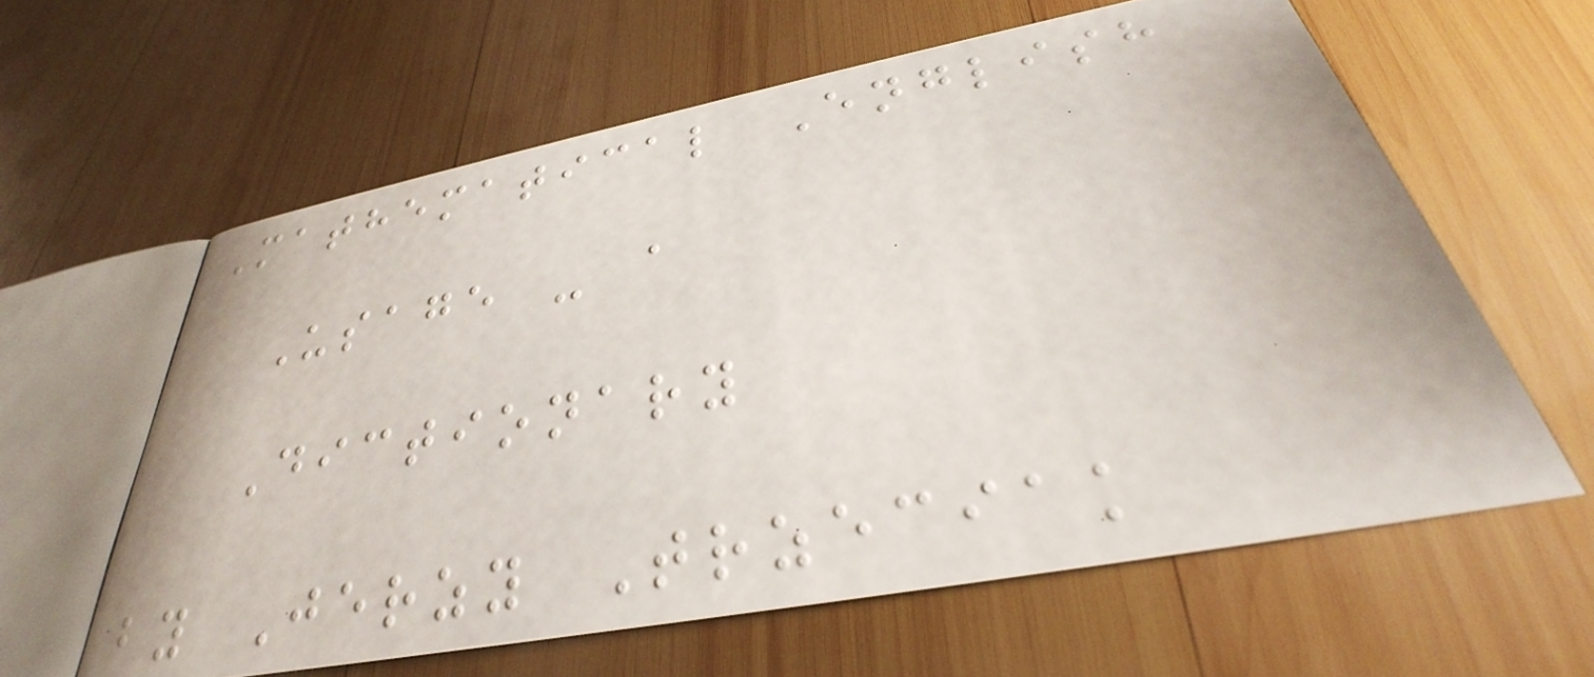Mathematical English
Usage - a
Dictionary
by Jerzy Trzeciak
